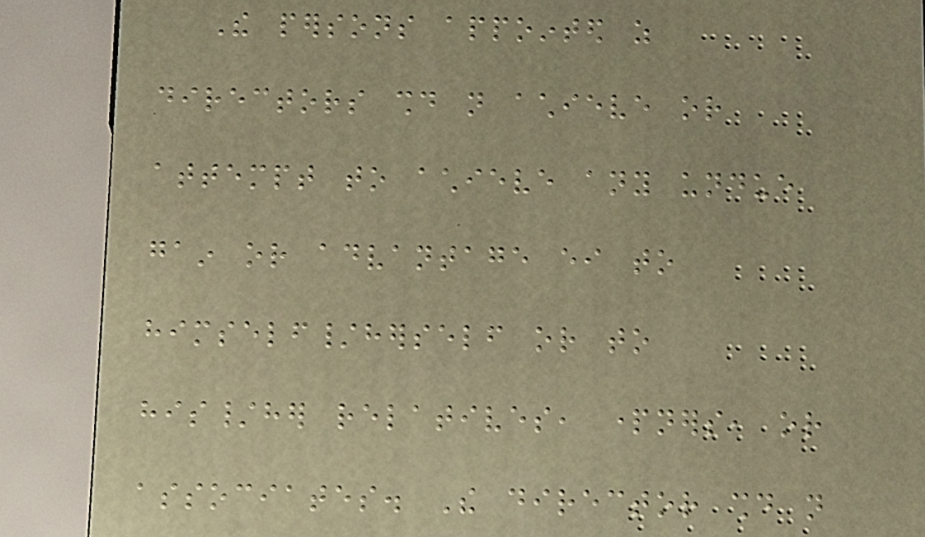The persons appointed as
directors should not achieve or
attempt to achieve any undue
gain or advantage either to
himself/herself or to
his/her relatives, partners, or
associates. The director should not
